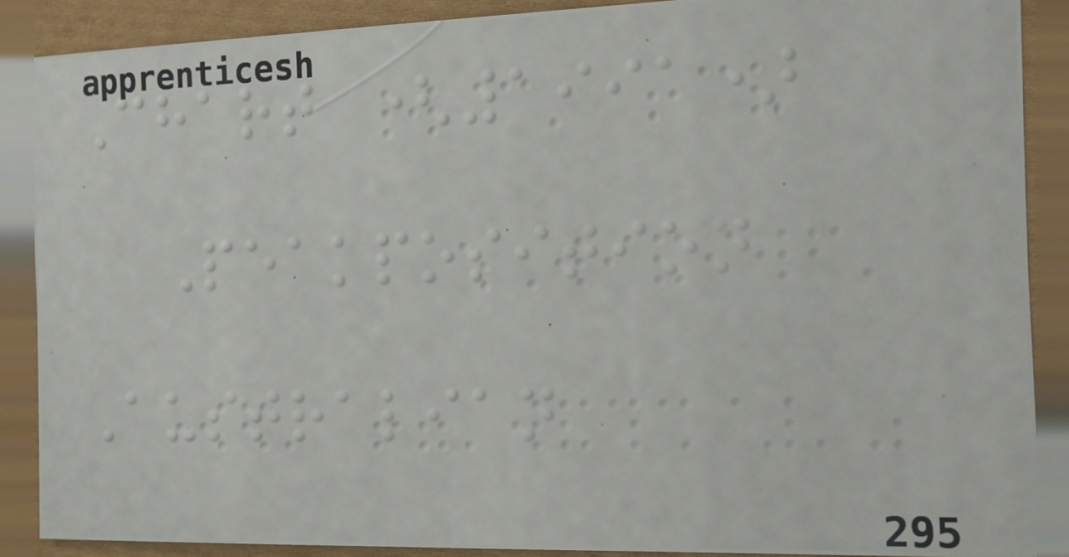Chart (1991)
Peakposition
Australian
